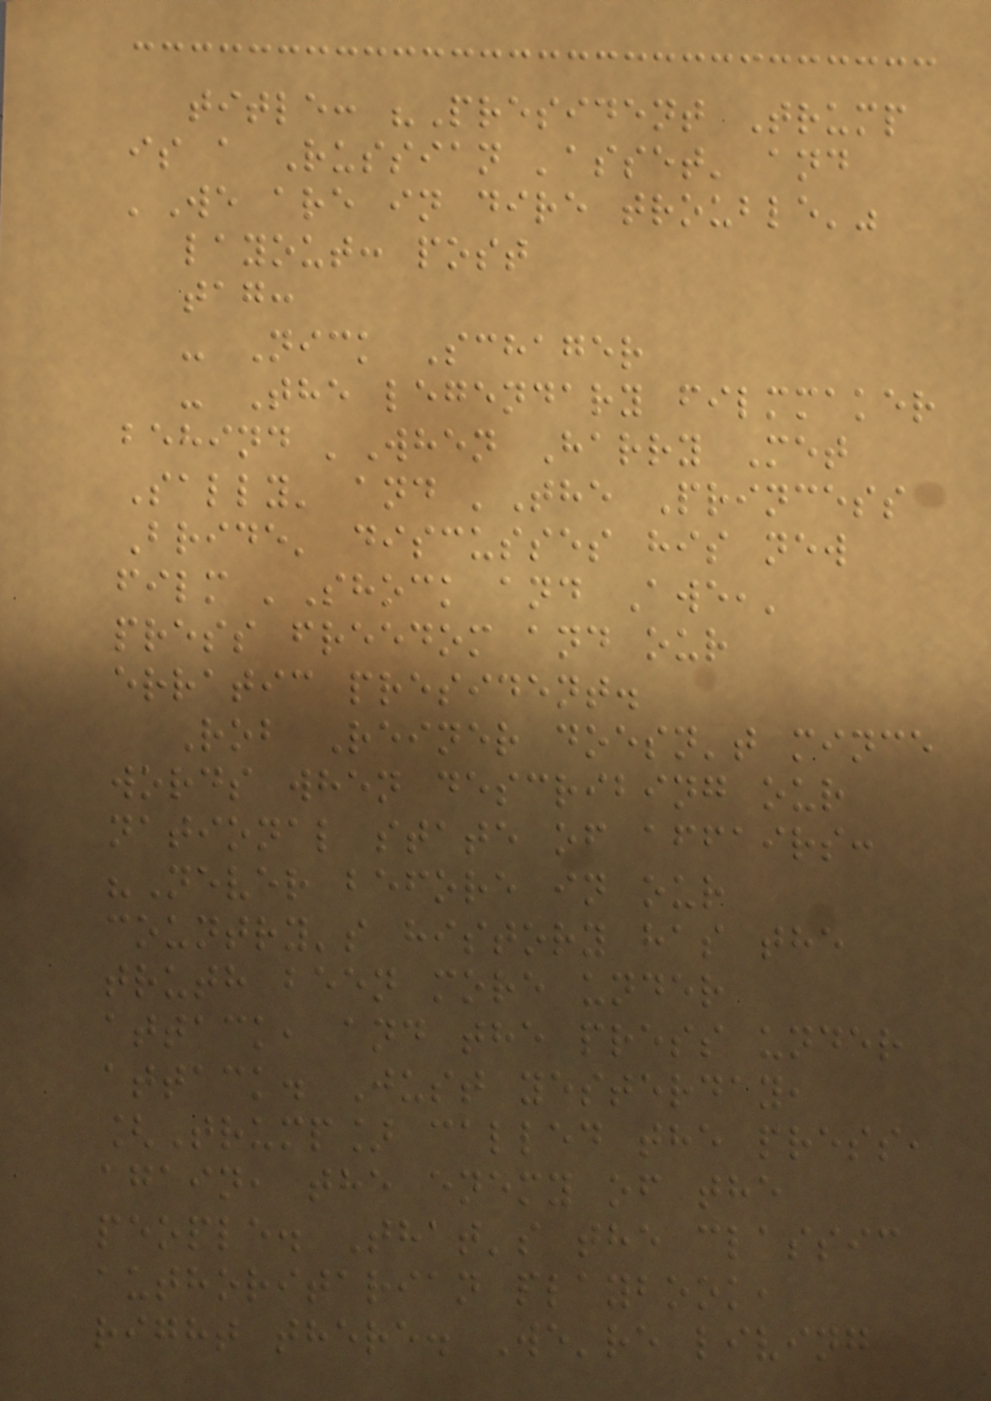title: "President Trump
is a Russian 'asset' and
'We are in dire trouble'"
layout: post
tag:
- Nick Schager
- The legendary filmmaker
behind 'When Harry Met
Sally' and 'The Princess
Bride' discusses his new
film 'Shock and Awe,'
press freedom and our
erratic president.
Rob Reiner doesn't mince
words when describing our
national state of affairs:
"Never before in our
country's history has the
truth been more under
attack, and the press under
attack. Just yesterday,
[Trump] called the press,
again, the enemy of the
people. That's the classic
authoritarian playbook,
right there. We're living
